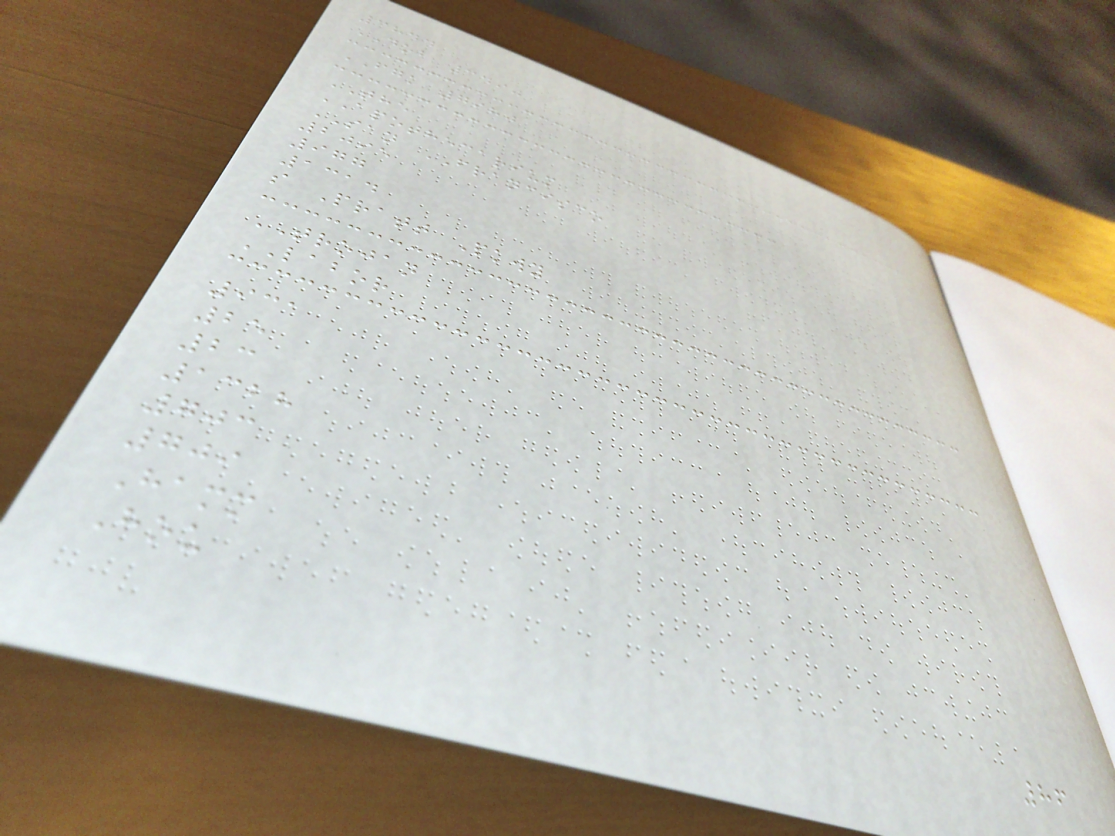3844
DOB 3490
FGK 7980
THE
APOTHECARIUM
SAN FRANCISCO
2095
977
1314
s Pratt Pkwy
TROJAN
LABOR
931
25
23
1328
703
709
Hamm
Hou
86
